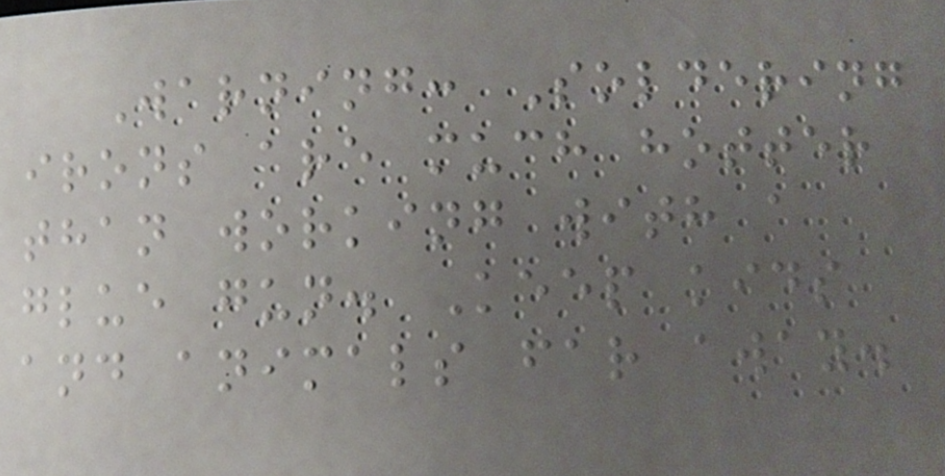Warning: Soldering
irons are much hotter
than working with a
glue gun. Keep kids
and animals far away.
